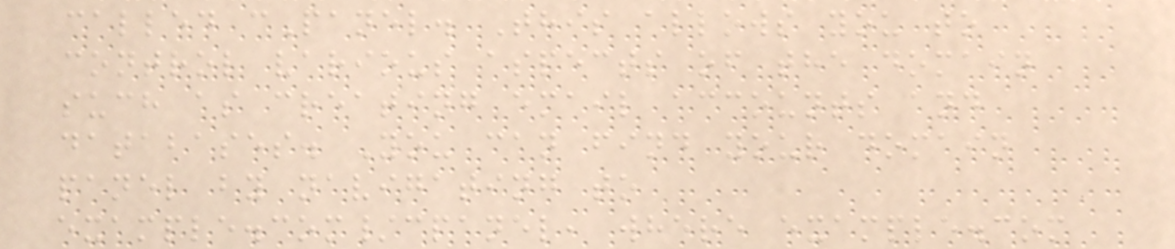called cPanel. This allows you to
control various aspects of the domain
such as creating email accounts and
databases. You can find your domain
panel by navigating to
example.com/cpanel, where example.com
